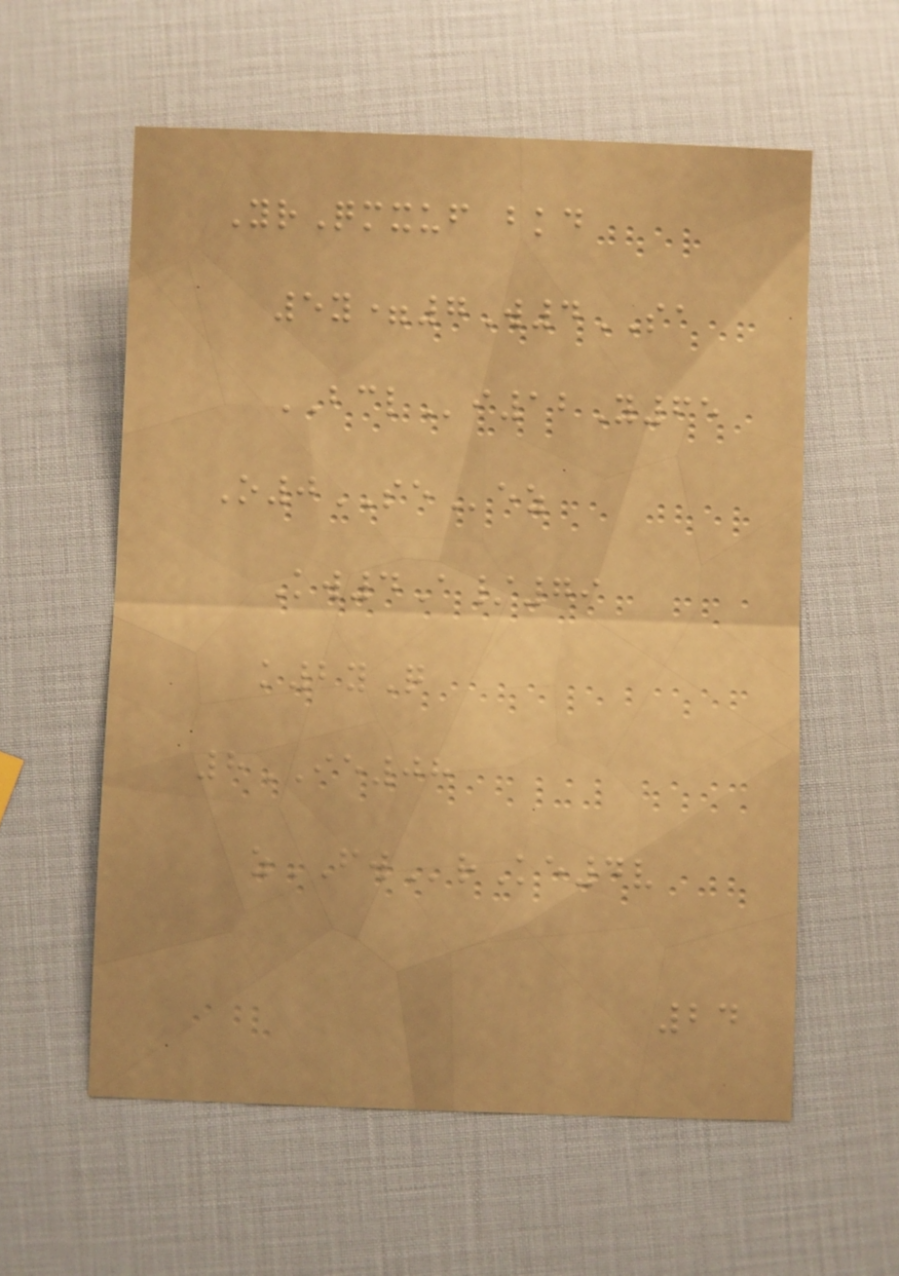YrQmxuf bkd
5y=7W4SA
BCLi12Y65
O0SEez
Kw4A/79
k2yQ
8IE08
zFWrKe4v
24
